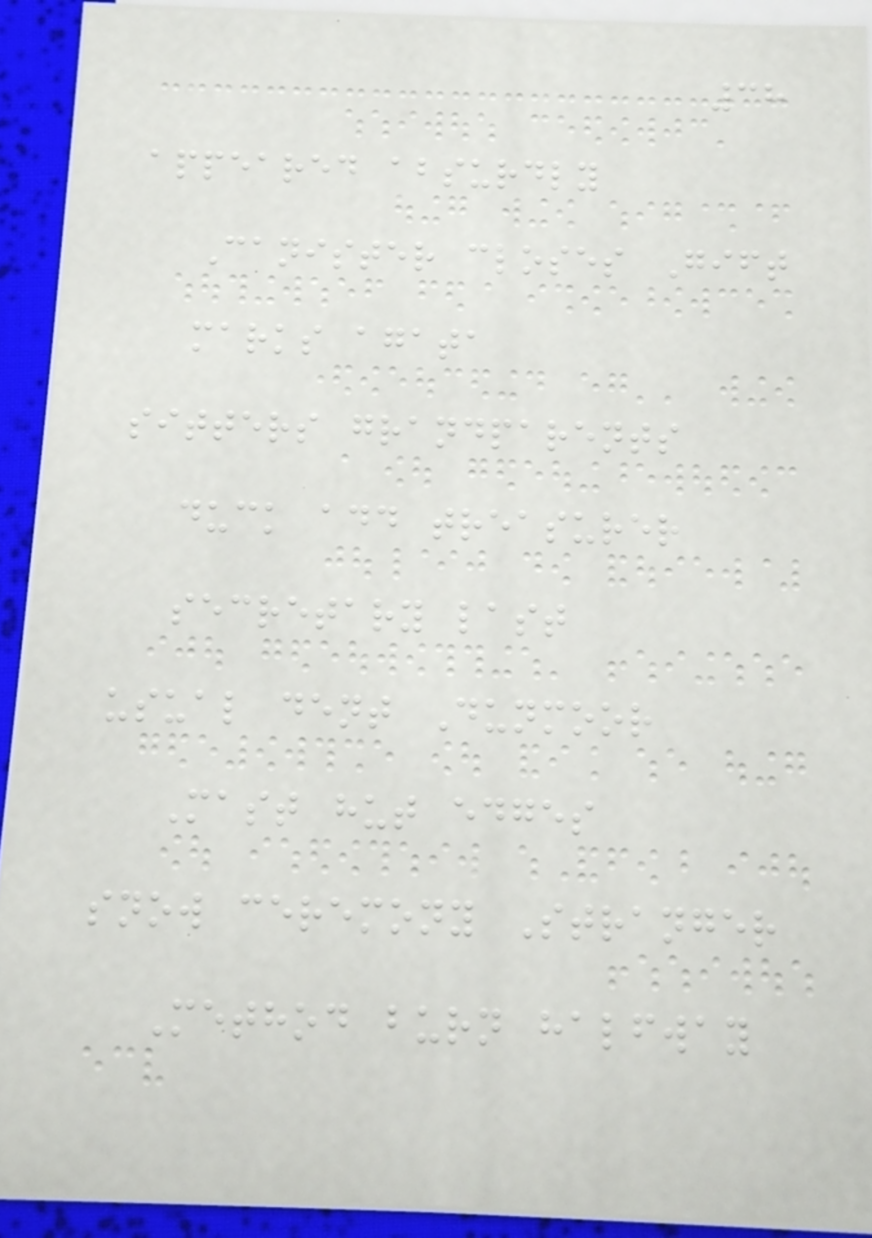38
appeared absurdly
Canister closes Gift
marks agata
sitters grandparents
duck add treasurer
secretary last
usual dent Dunmoor
Mast hut edges
snow ceremony Stranger
Method burn halfway
